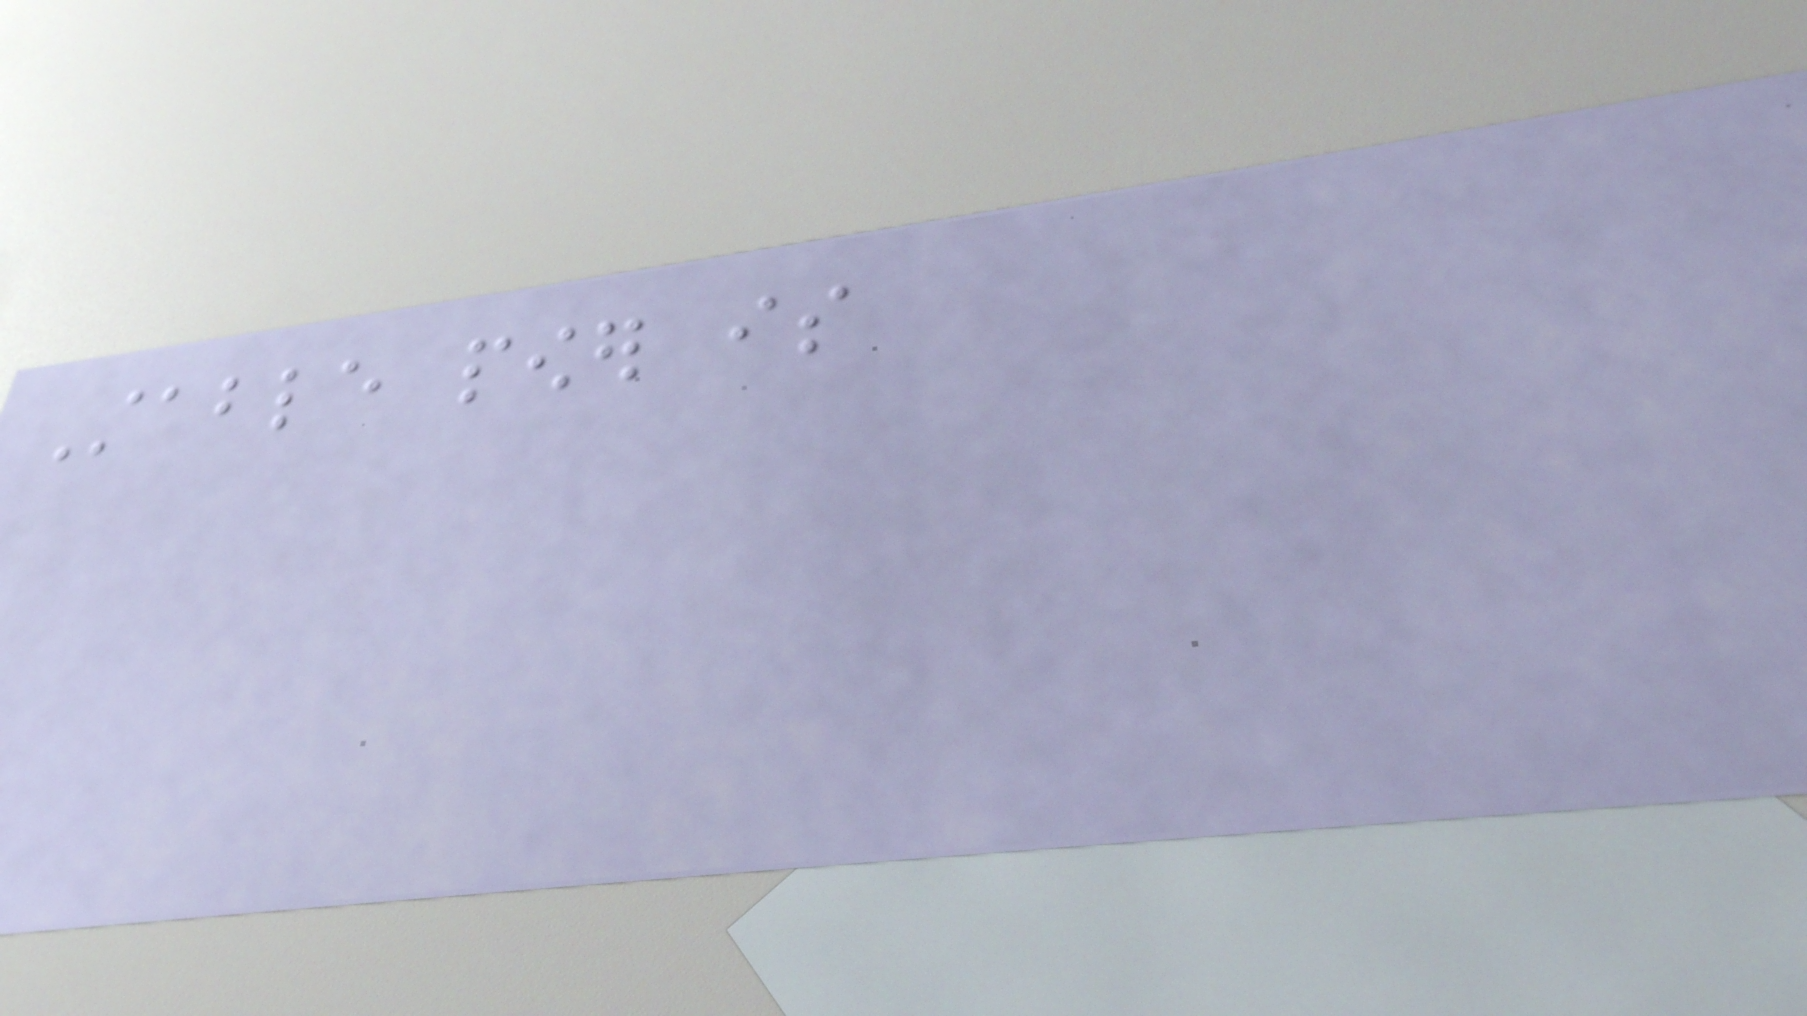Stable power is
